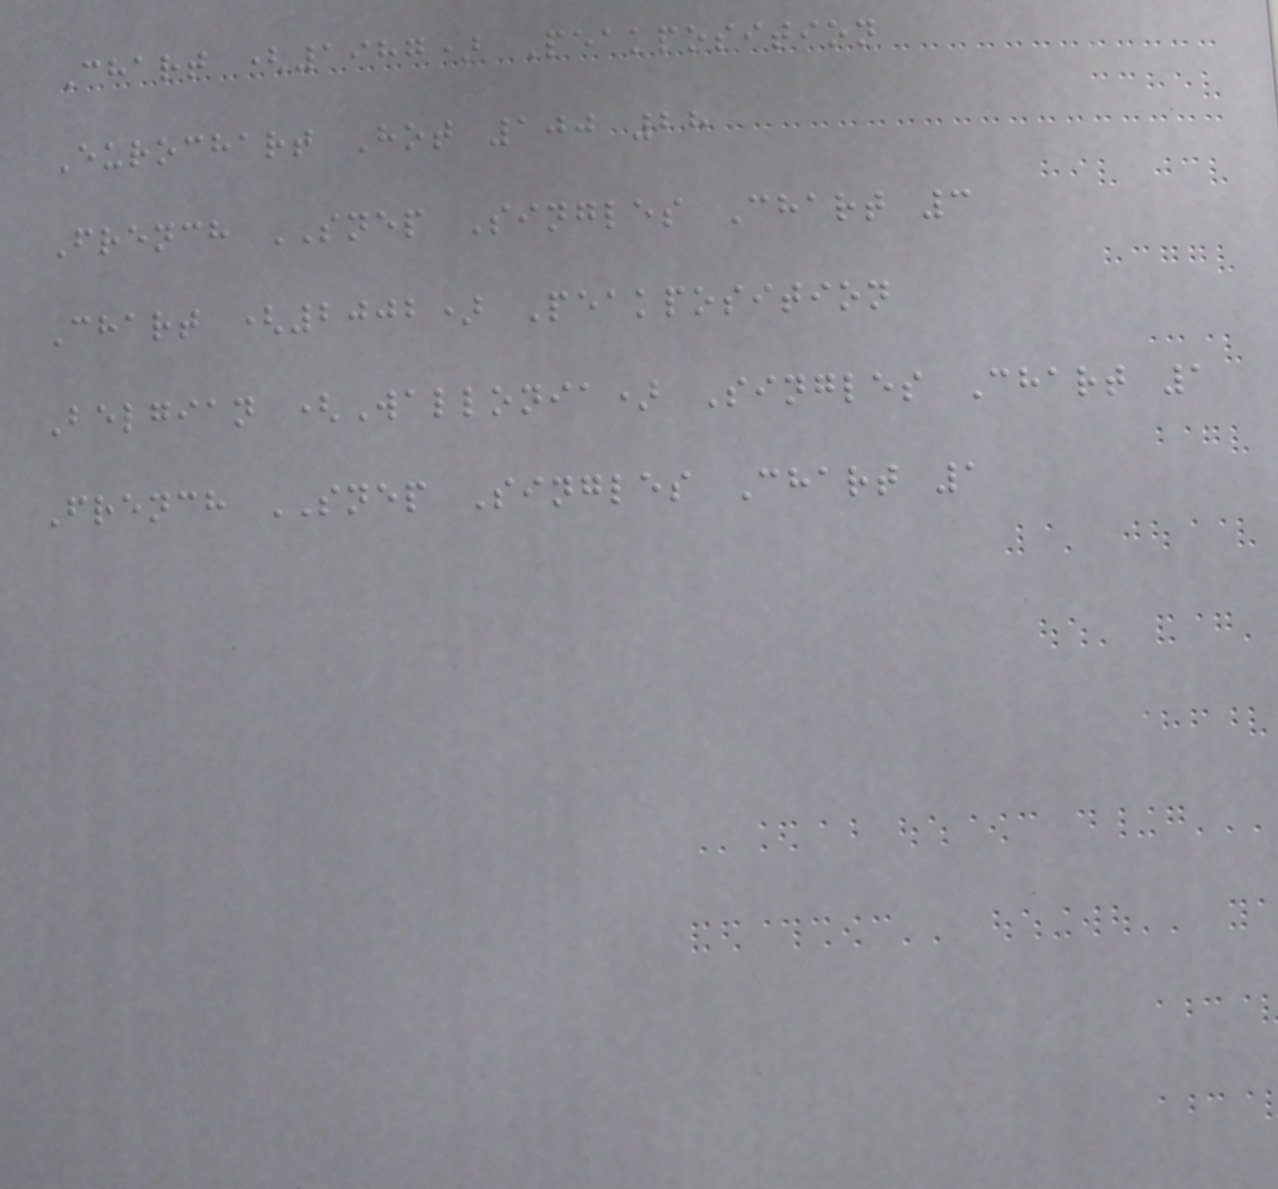Chart (1987) Peakposition
Eurochart Hot 100 28
French SNEP Singles Chart 3
Chart (2002) Peakposition
Belgian (Wallonia) Singles Chart 1
French SNEP Singles Chart 1
